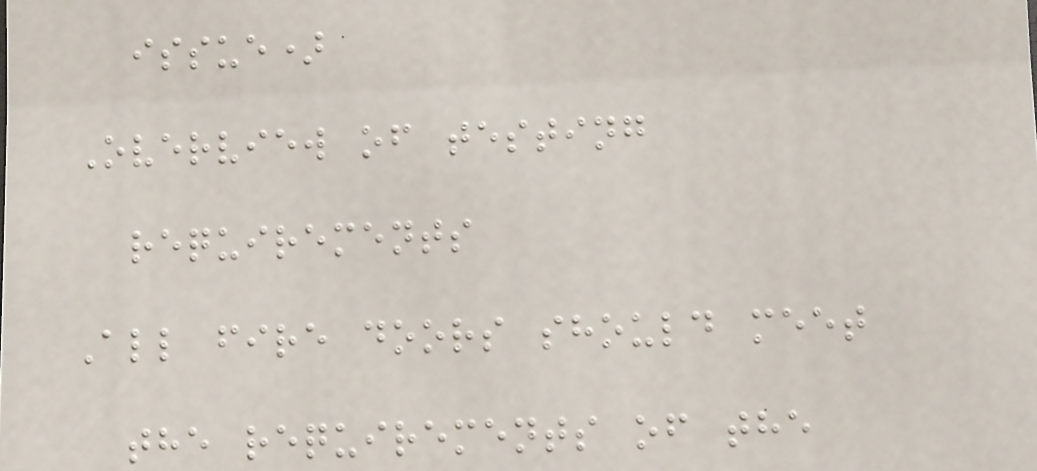issue)
Overview of testing
requirements
All fire doors should meet
the requirements of the
